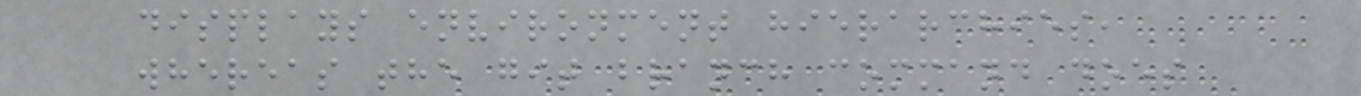displays environment hierarchies,
whereas the git branch command does
